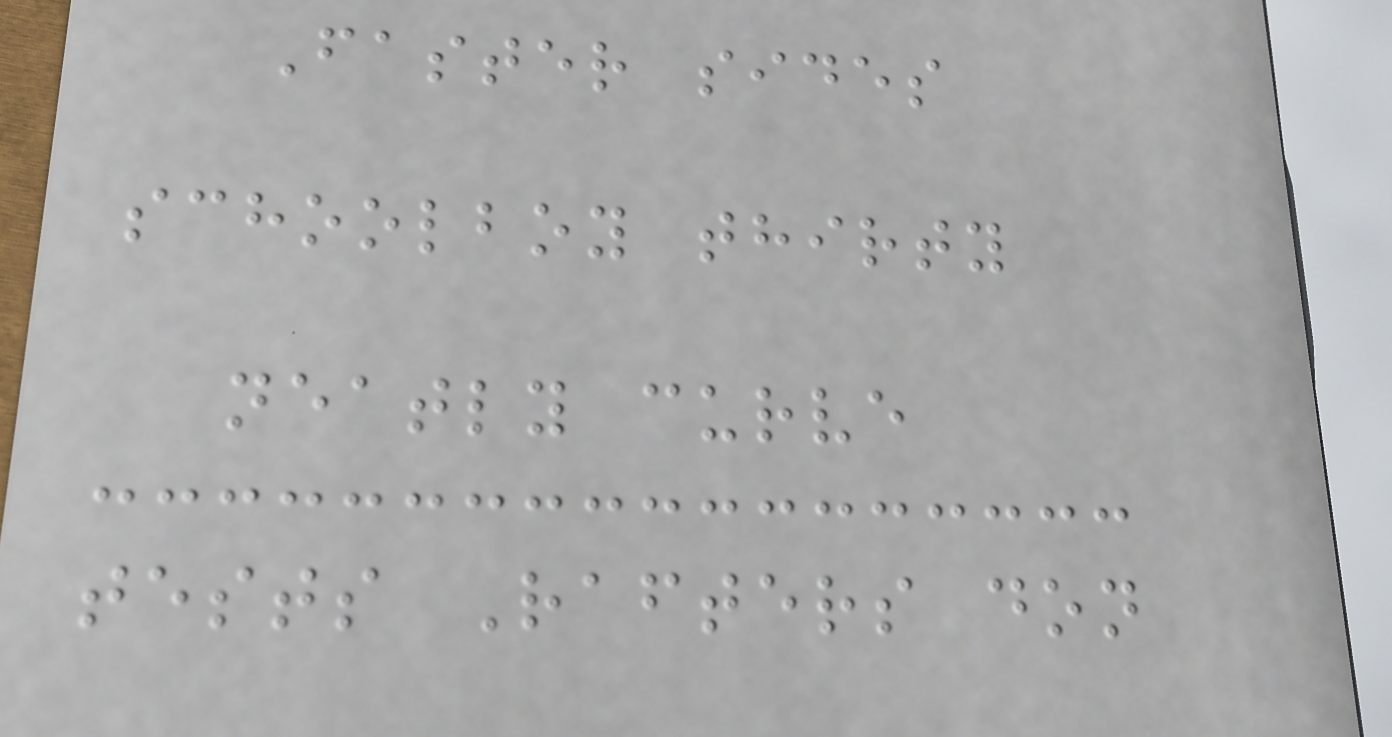Faster sides
schoolboy thirty
neatly curve
tests Rafters don
